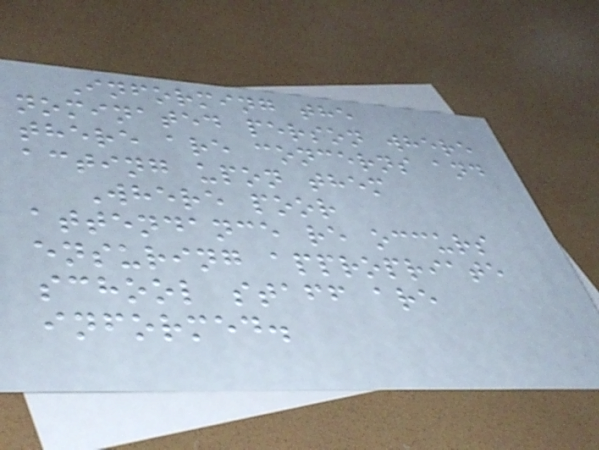Informing the
nominated person where
there are concerns and
acting upon them
Where poor
attendance re occurs
ensuring appropriate
school staff are
informed.
